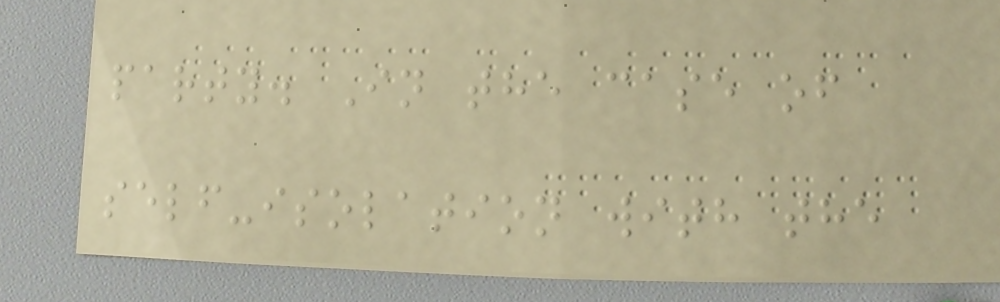party. In the case of
self-isolation with the
